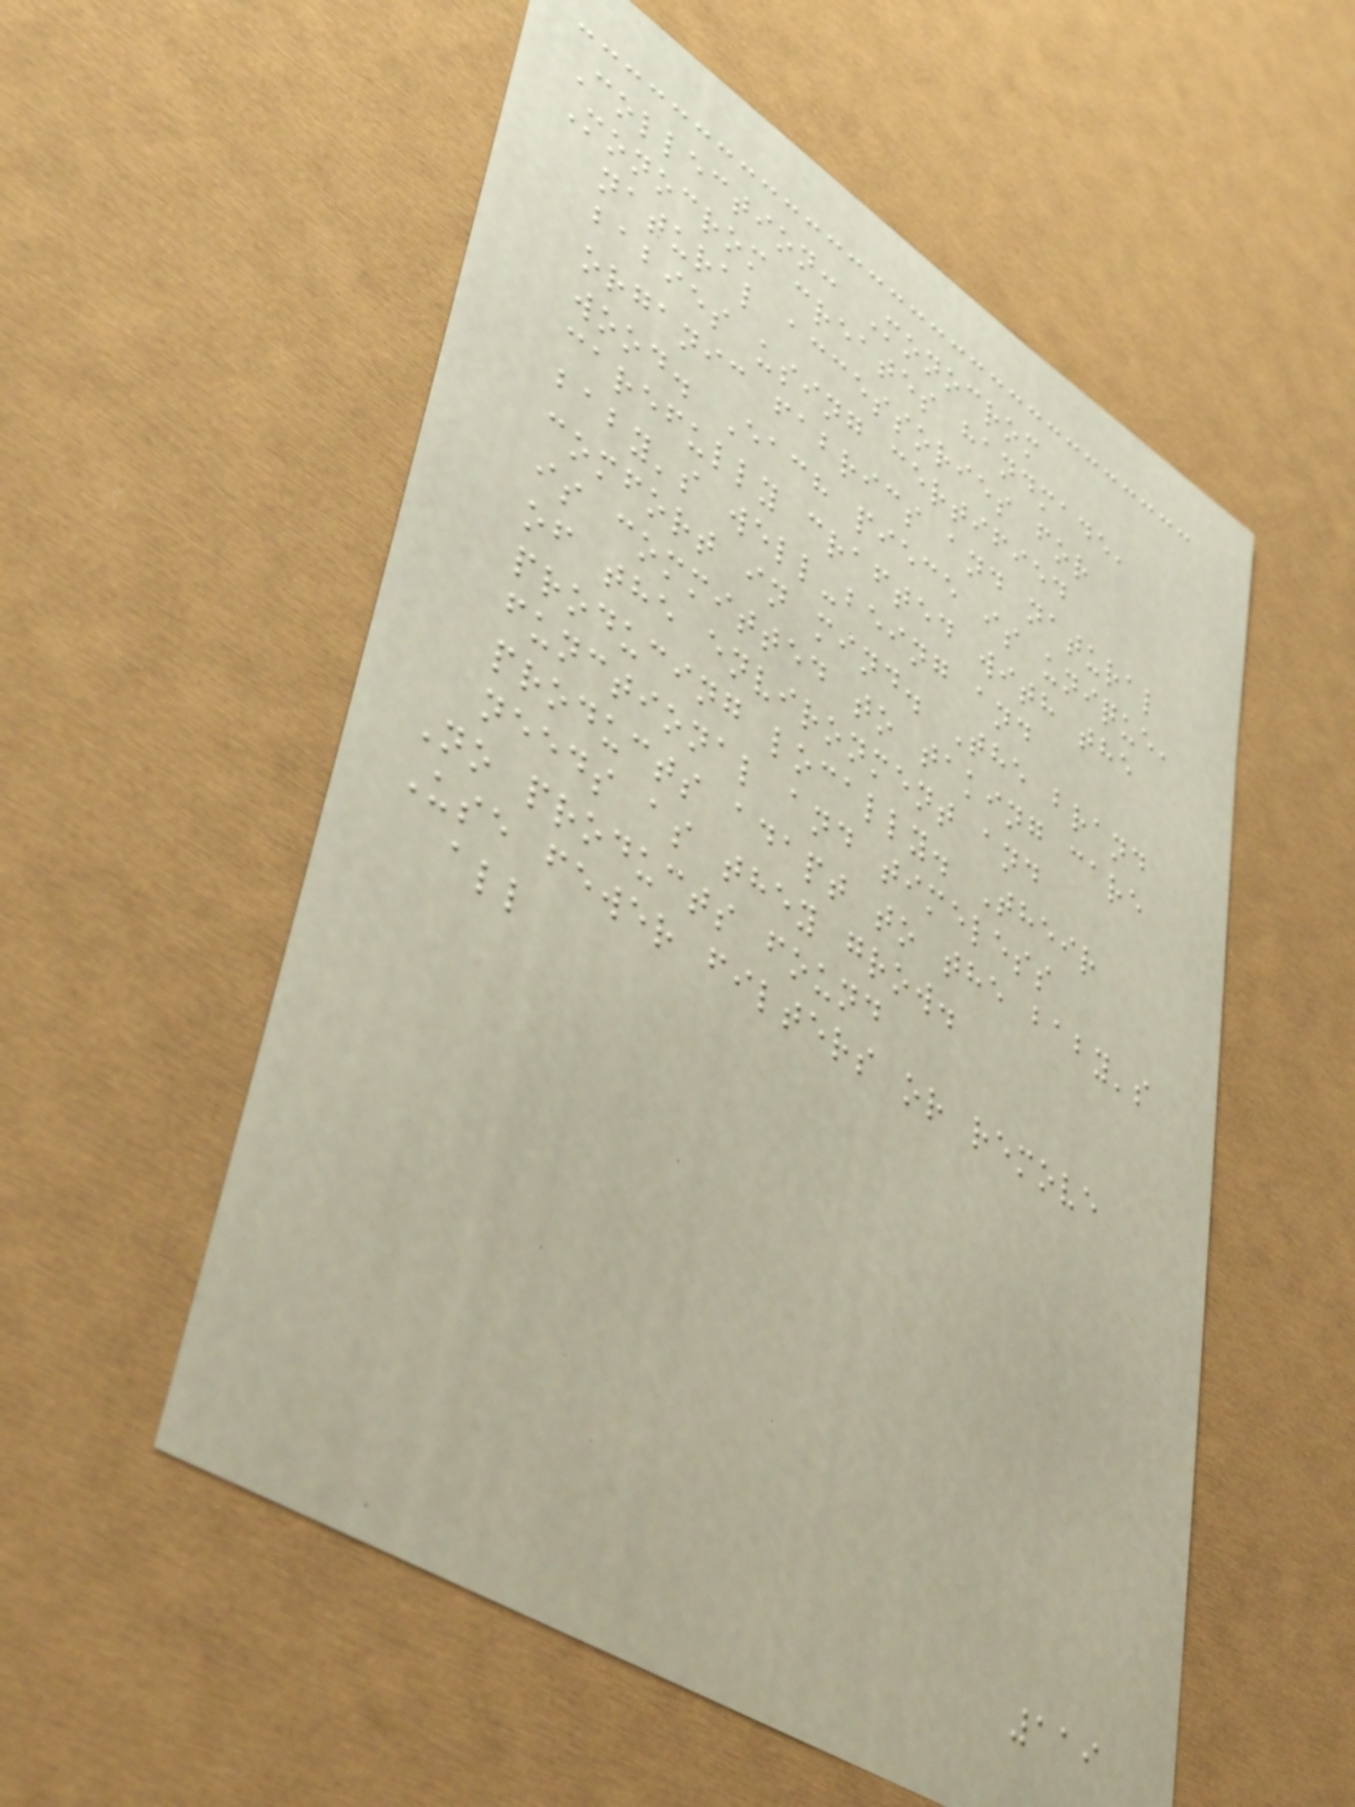Collection: Monocrom
Monocrom creates handmade,
natural accessories for
babies using certified
organic fabrics and natural
wood. Each piece is unique,
carefully crafted with the
baby's well-being and
comfort in mind. The brand
is committed to taking care
of the environment and
producing locally. Their
functional and timeless
products adapt to the baby's
needs as they grow.
No products found
Use fewer filters or remove
all
119
